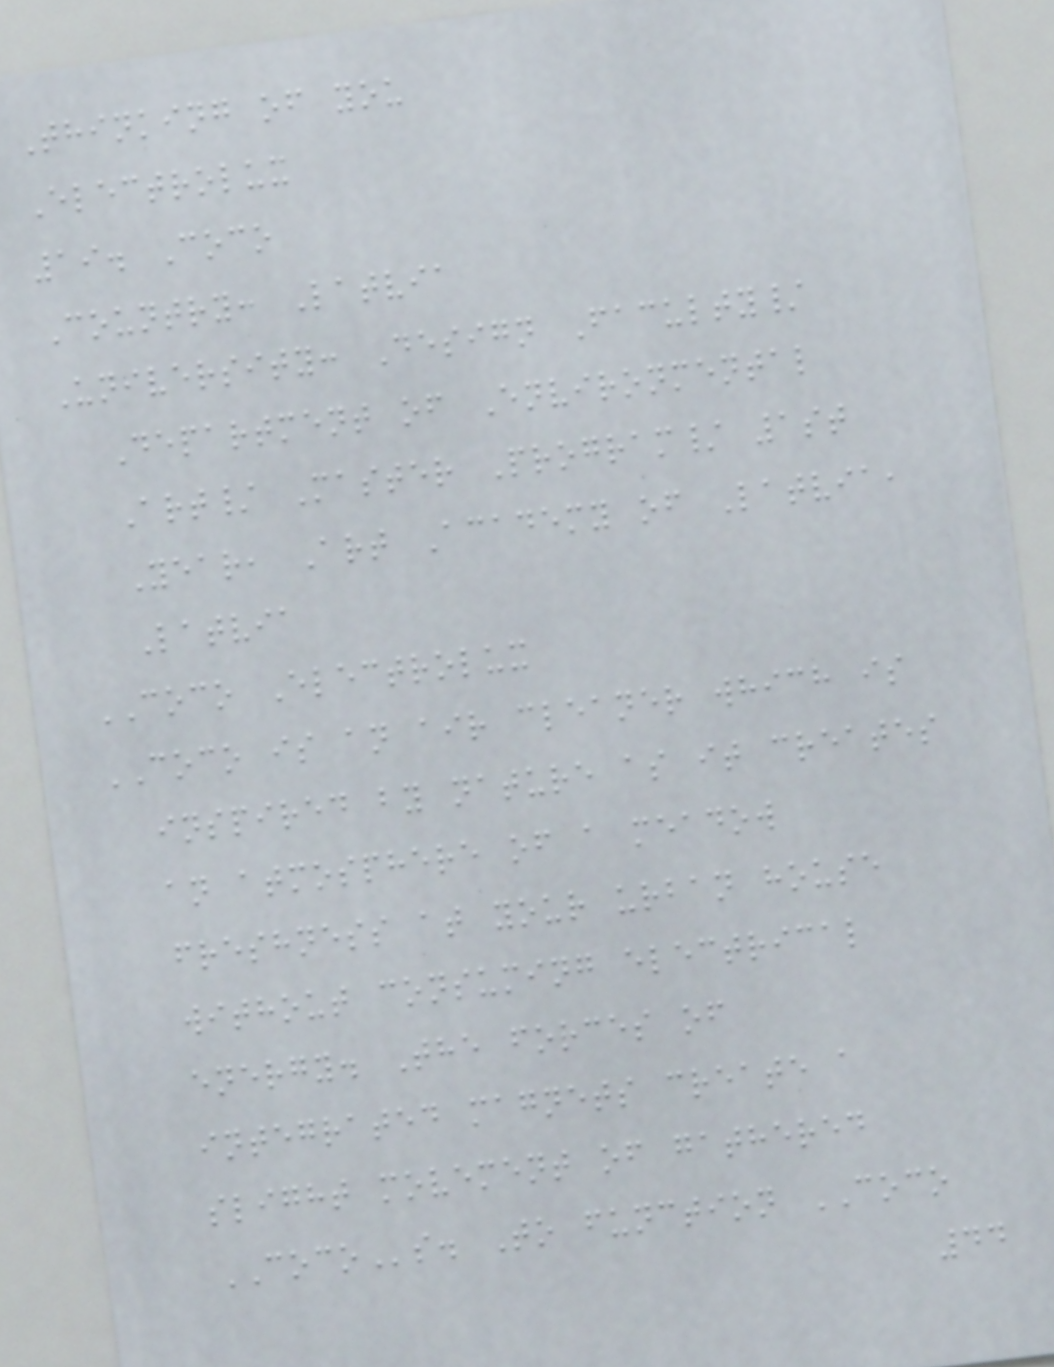Thinking of you
Electrolux
19. Coco
Country: Latvia
University: Design Faculty/
Department of Environmental
Art/ Master Program/ 1st
Year, Art Academy of Latvia,
Latvia
COCO Electrolux
COCO is an air cleaner which is
inspired by nature as it creates
an atmosphere of a meadow
freshness at your urban house
without consuming electrical
energy. The forces of
integrated magnets create a
slight movement of gathered
COCOs. To function COCO
44
